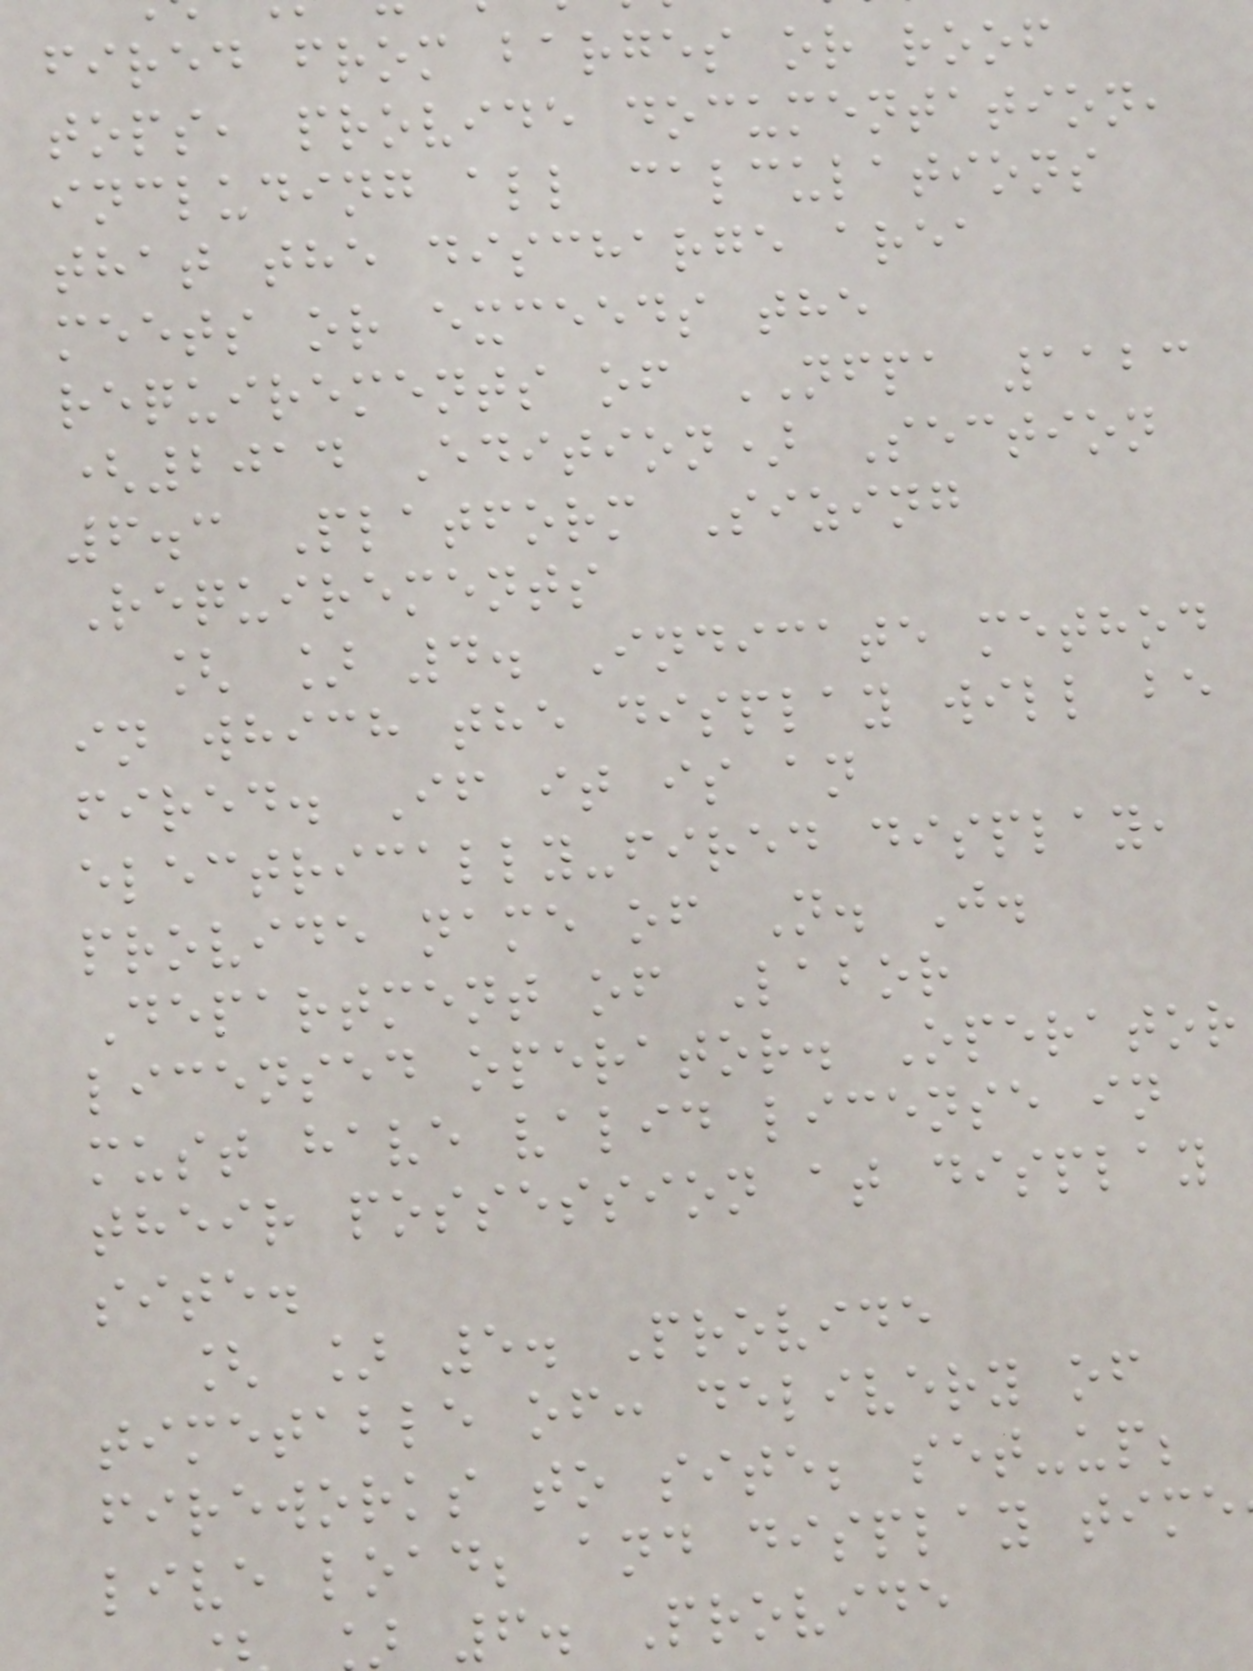fired from barges or roof
tops, provide documentation,
including all calculations
that the discharge area
meets or exceeds the
requirements of NFPA 1123
(2014 Edition) Section
6.3 Platform Sizing
Requirements
[ ] 4. Indicate method
in which the display will be
fired. If it is an
electrically-fired display,
provide name of N. J.
Department of Labor
licensed operator. Operator
must have valid license in
their possession at display
site.
[ ] 5. Provide
timetable of: delivery of
fireworks to site; set-up;
live load; and display time
6. Provide
